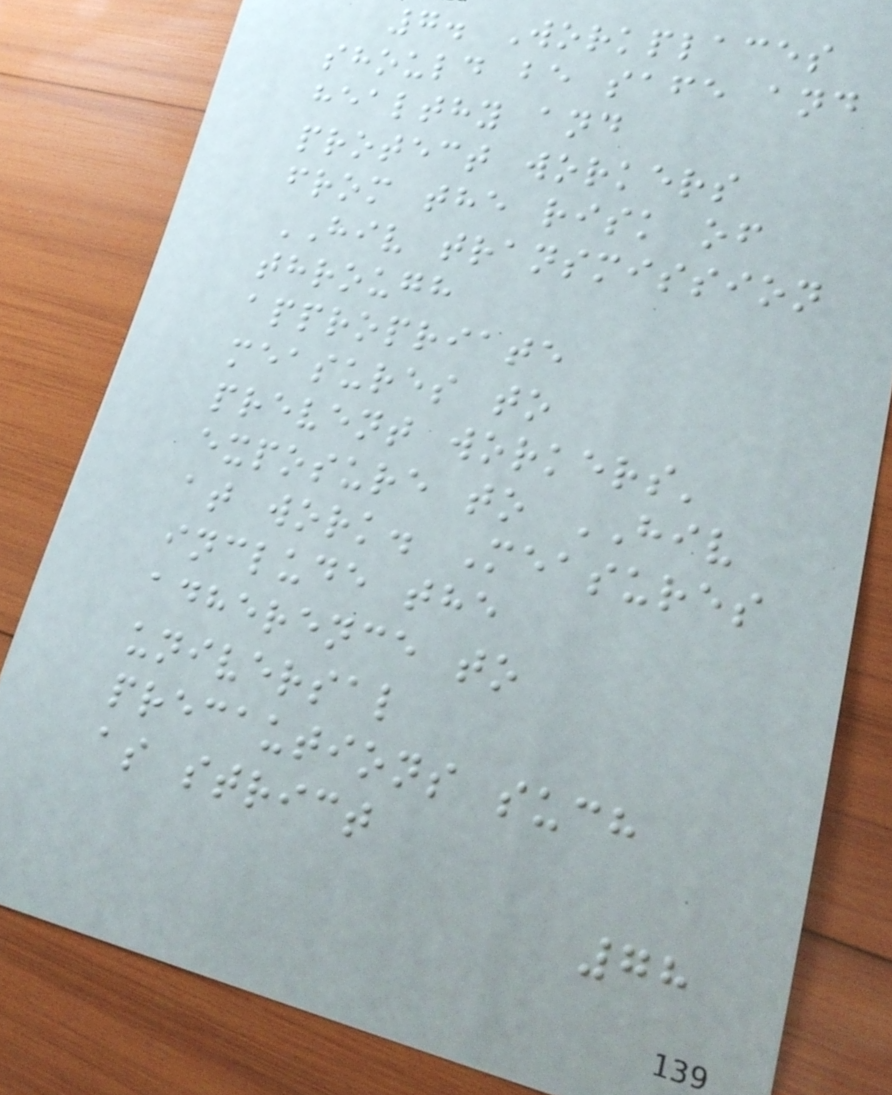7. Workplaces
should be safe and
healthy and
protect workers
from the risk of
HIV transmission
through
appropriate
measures to
prevent workers'
exposure to HIV
at work. Measures
include the
adherence to
universal
precautions such
as strict
78
